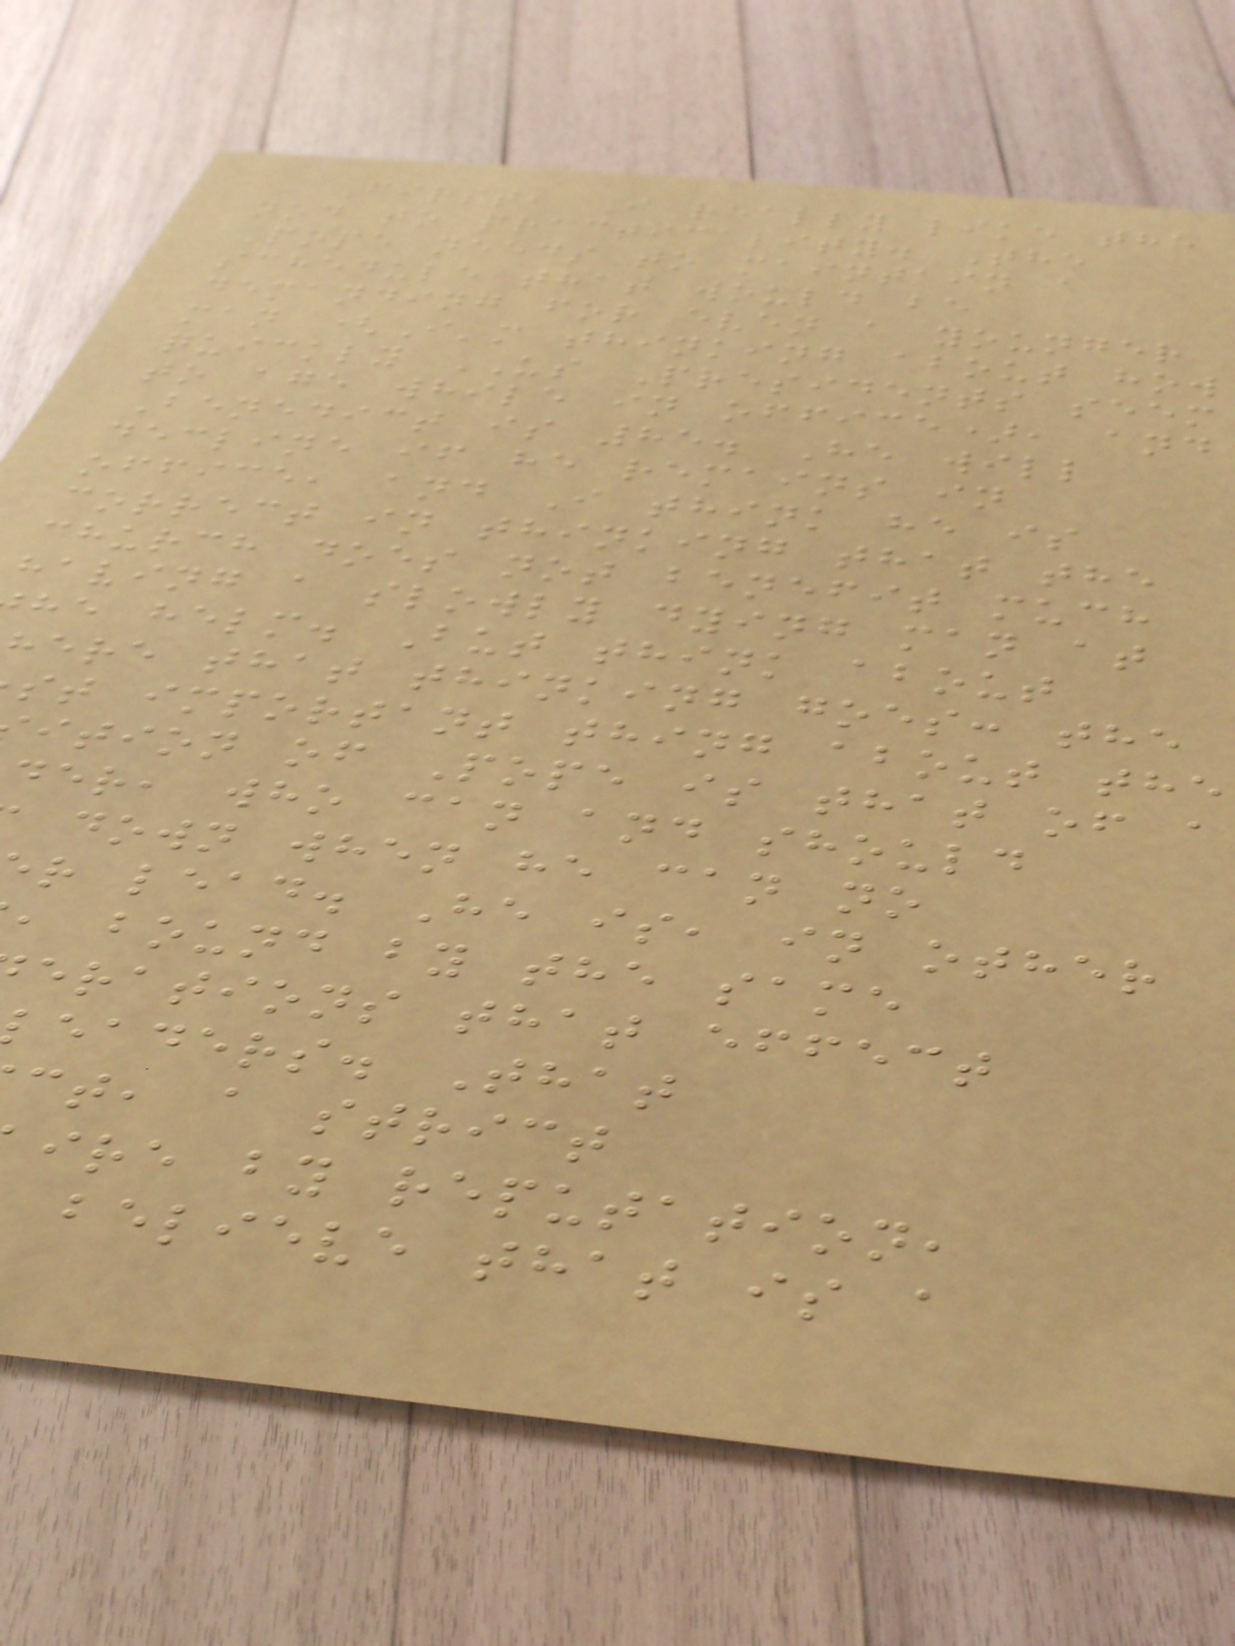First, I really like the
nod to practicality. The
Pope needs to maintain a
schedule that would be
demanding for even a younger
man (I'm thinking about how
quickly US Presidents seem
to age while in office), and
Benedict is 85. He will
decline if he remains in
office, and I think he is
correct in thinking that the
church does not benefit much
having a slowly dying man at
he helm. But think about
here that thinking goes: the
st important thing about the
ition of Pope is that of a
der, who can and should
down when he can no
r lead. He is, in other
, bound by the same
erations that effect
eaders. That
ct, a strict
ire by reputation,
believe that is a
